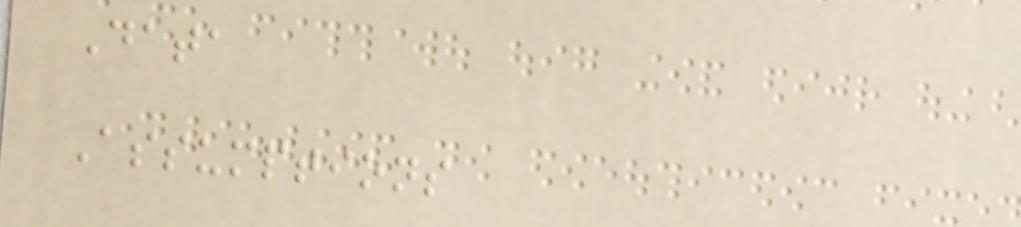Data
Assumptions
